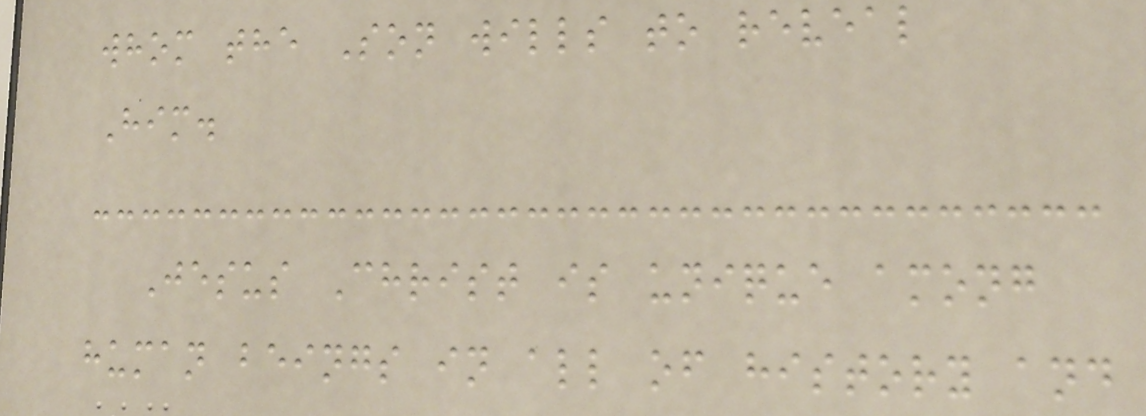whom the Son wills to reveal
Him.
Jesus Christ is unique among
human beings in all of history and
